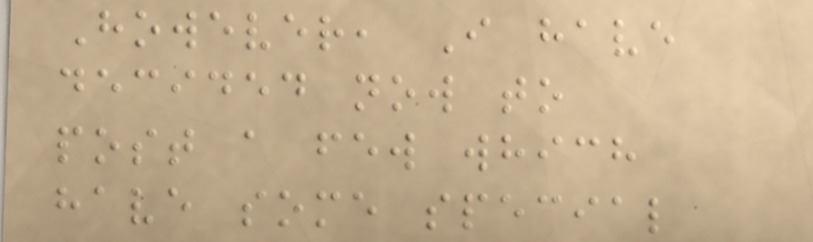However, I have
decided now to
post a few which
have some special
